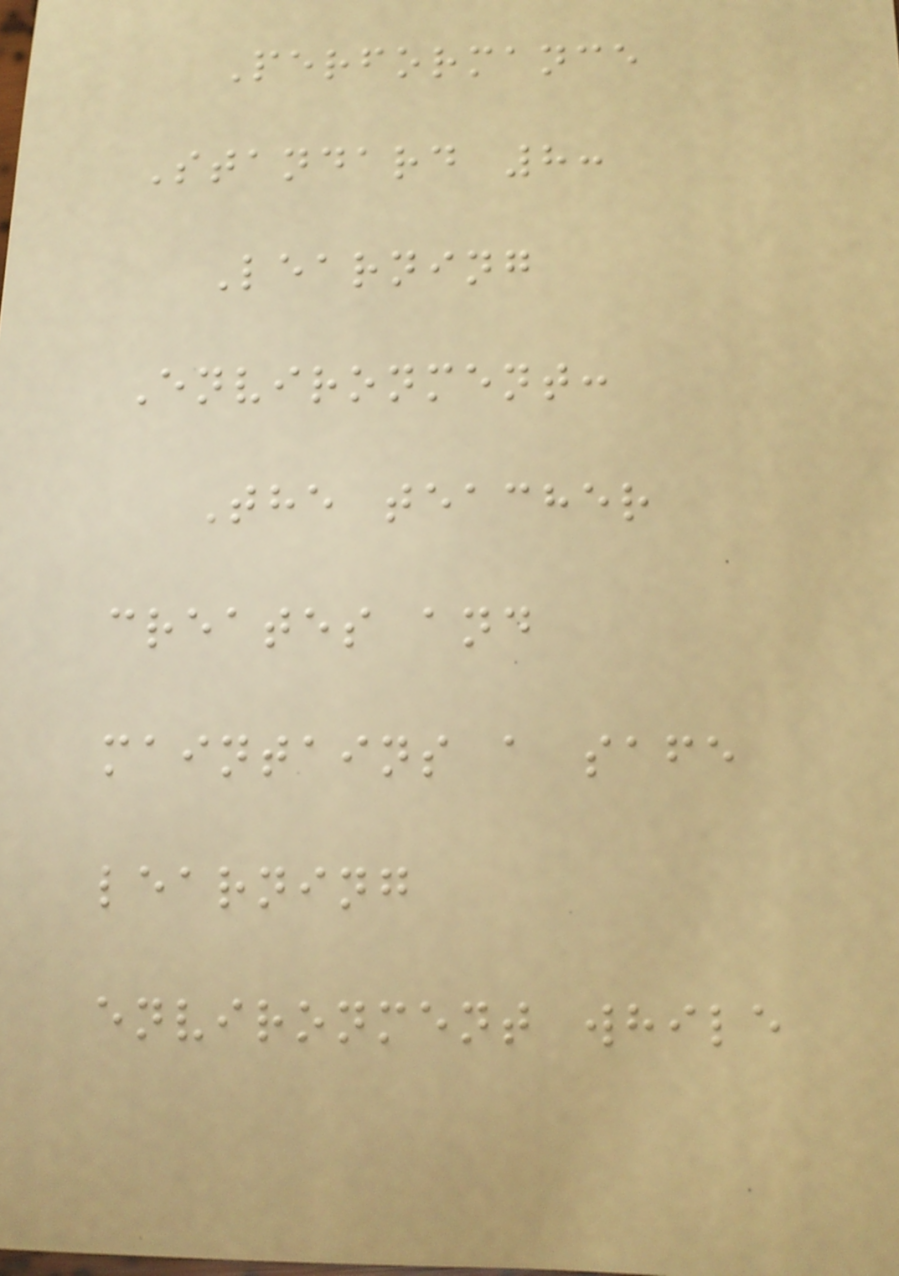Performance
Standard 8:
Learning
Environment:
The teacher
creates and
maintains a safe
learning
environment while
